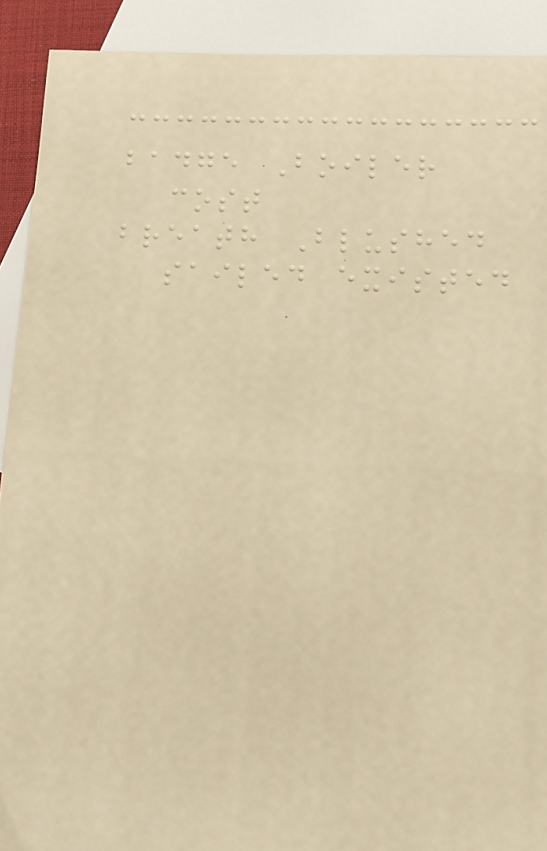badge Boiler
cost
breath Blushed
sailed existed
